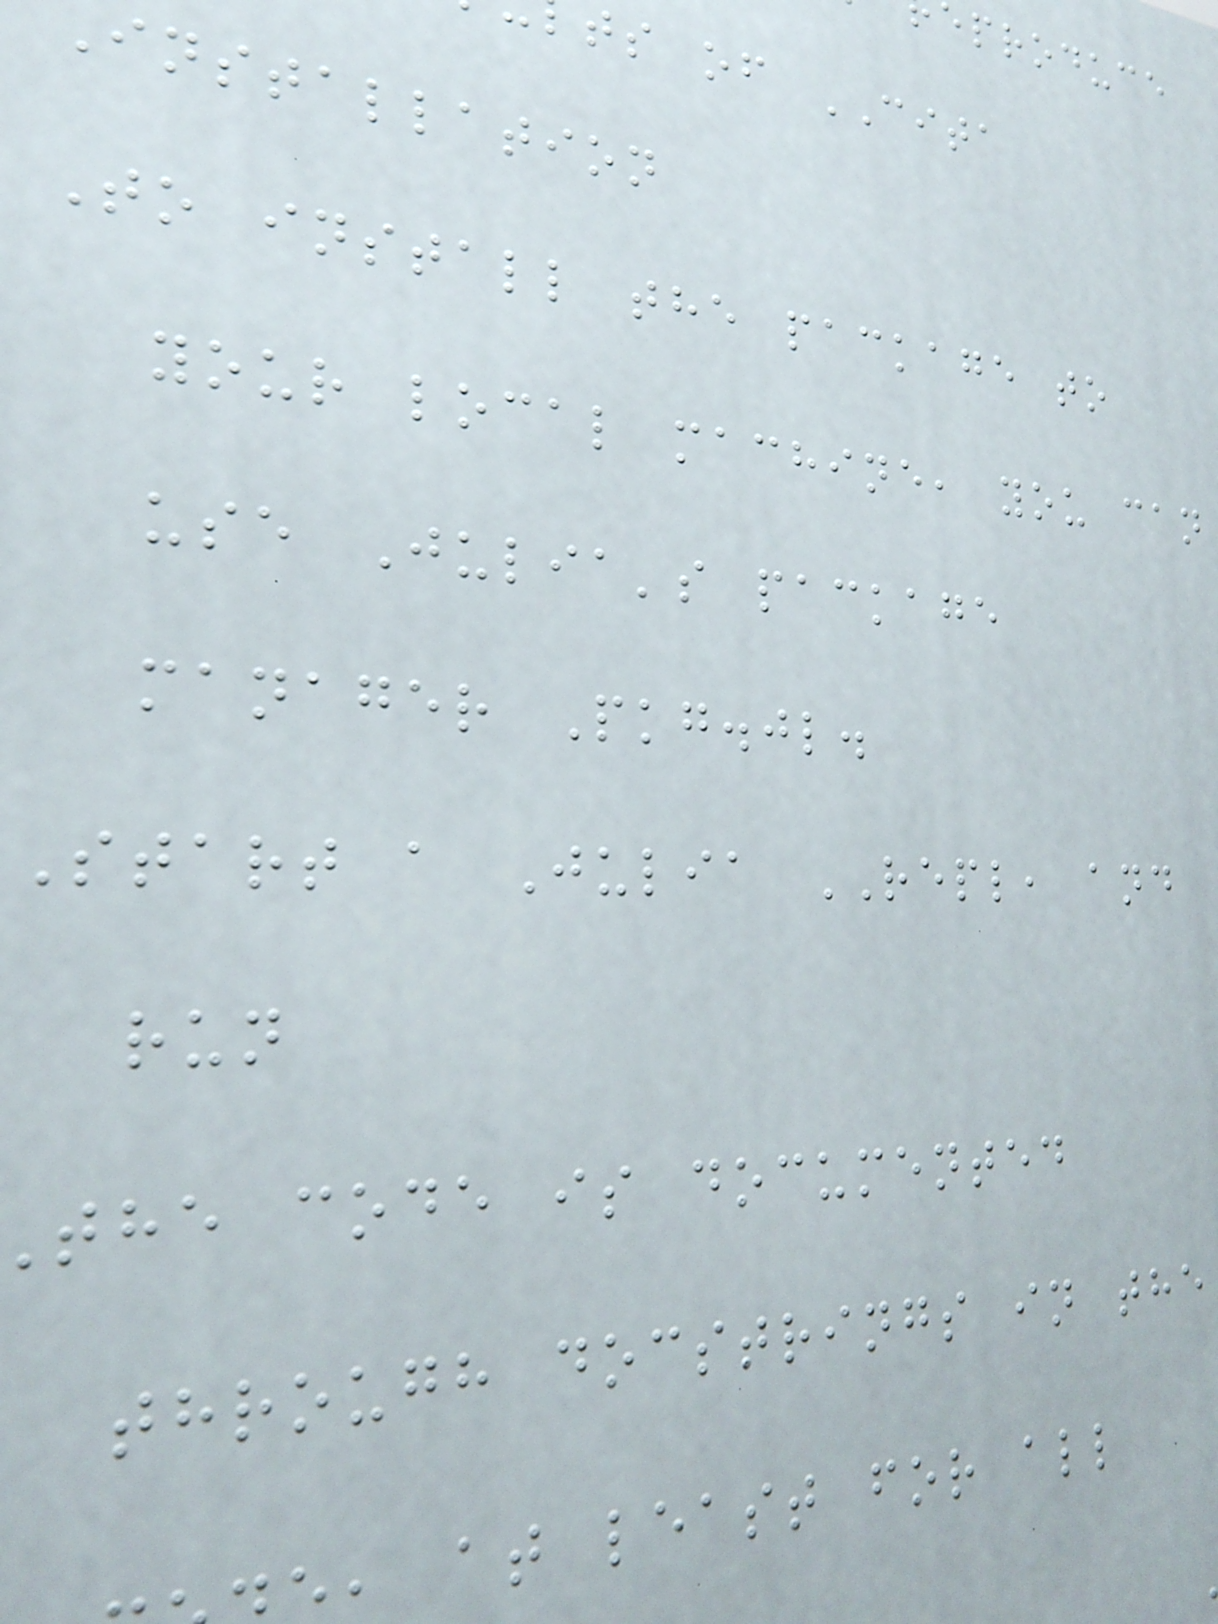eproduce
ts of CITA
installation
To install the package to
your local machine, you can
use Julia's package
manager Pkg.jl.
Start a Julia REPL, and
run
the code is documented
through docstrings in the
, at least for all
